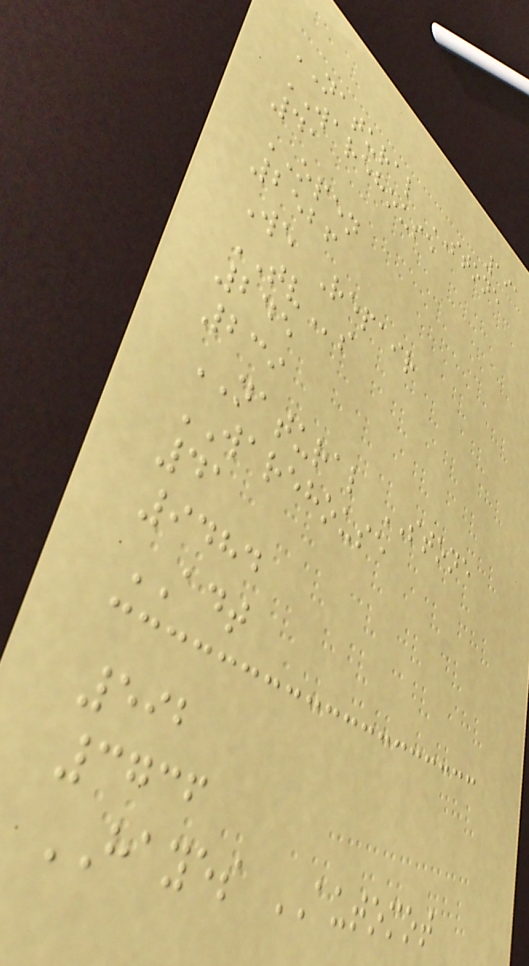191
NATURAL STONE
WAREHOUSE
41
OPEN
2526
We Repair
TVs
245
239
NATURAL STONE
WAREHOUSE
41
9484
ADT
592
3736
HAYES AUTOMOT
